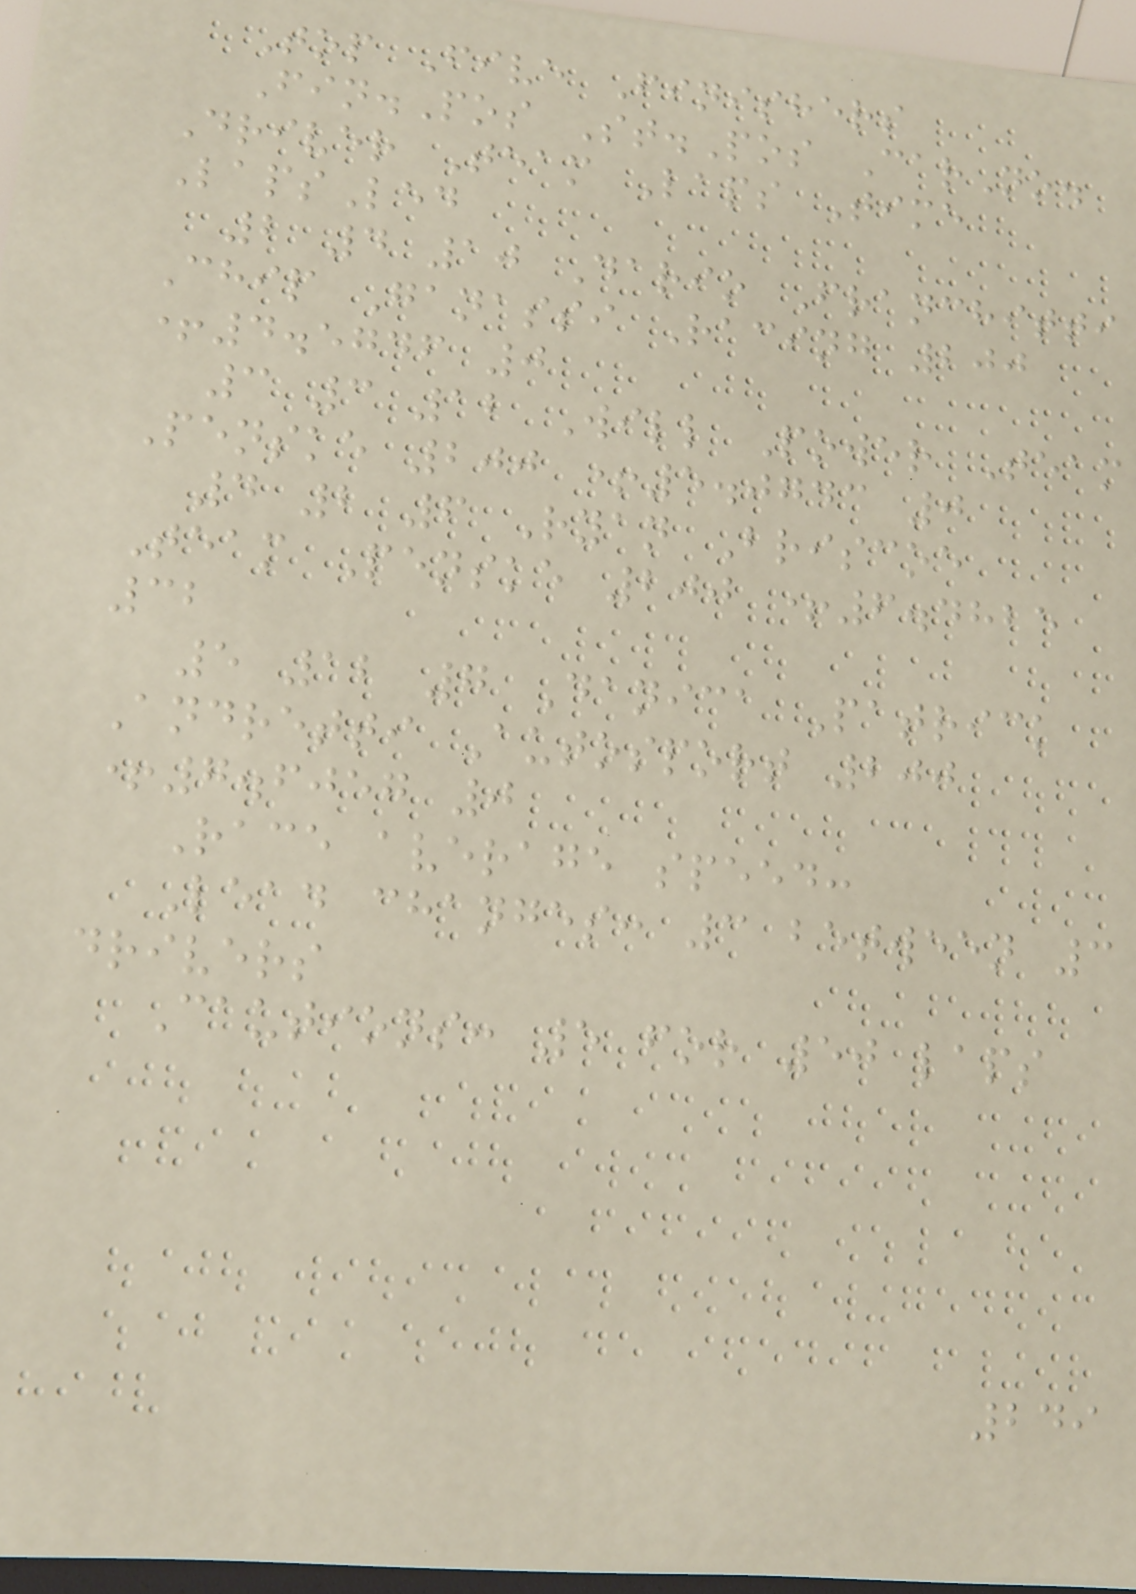Top Five Finishers
Fin.Pos St.Pos CarNo.
Driver Team Laps Time
LapsLed
2 4 10 Dario Franchitti
Chip Ganassi Racing 200
+4.5746 0
3 3 12 Will Power Team
Penske 200 +5.0743 0
4 2 6 Ryan Briscoe
Team Penske 200 +6.4825
32
5 12 7 Danica Patrick
Andretti Autosport 200
+7.6057 0
Race average speed:
Lead changes: 3 between 3
drivers
Cautions: 5 for 50 laps
249
